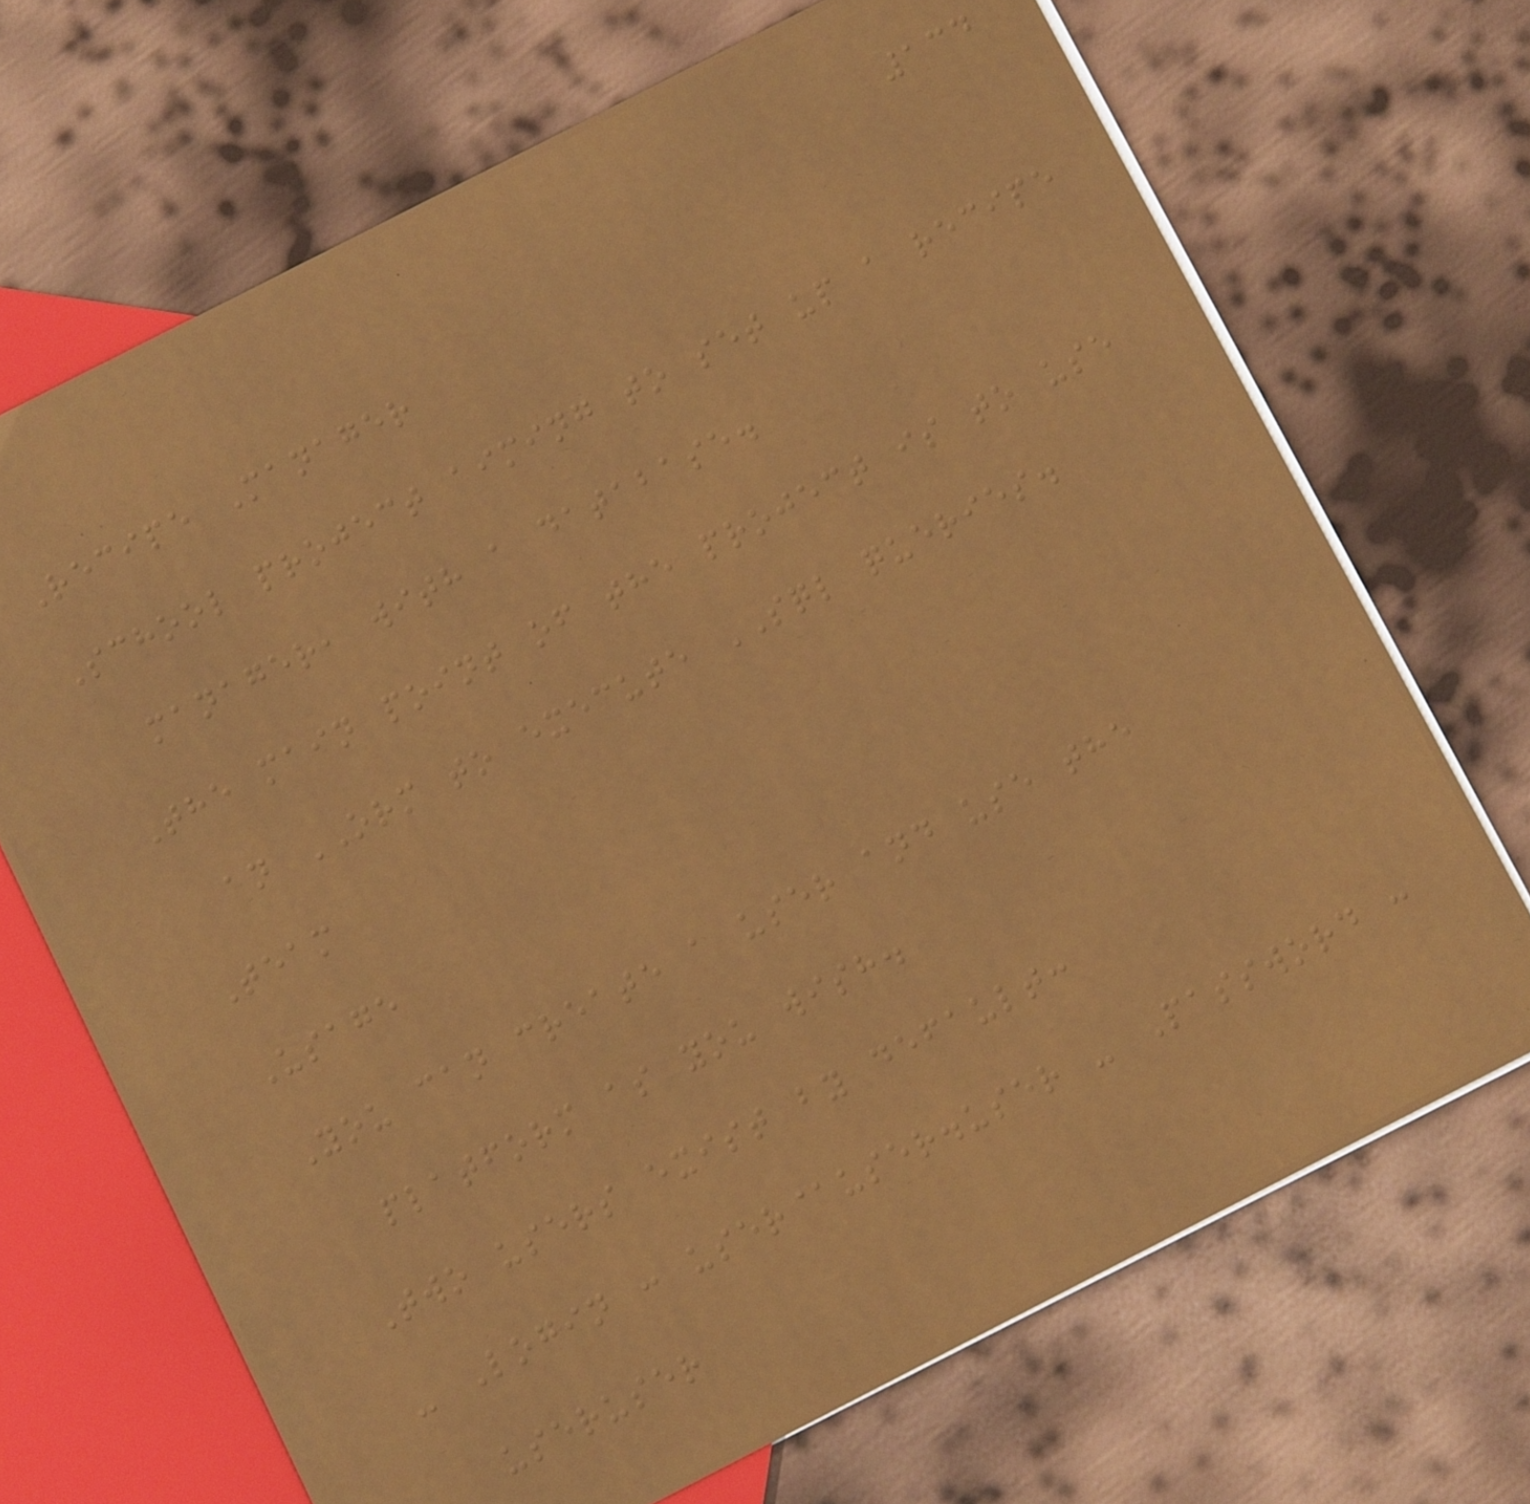134
Recipe Manager
School project aiming to set up a recipe
manager, with a database.
The main point of the project is to use
an ORM to execute SQL queries.
Team
Usage
You can create a user and use the
platform as you wish.
Two users exist by default:
- Login : user@user.user - Password :
useruser
